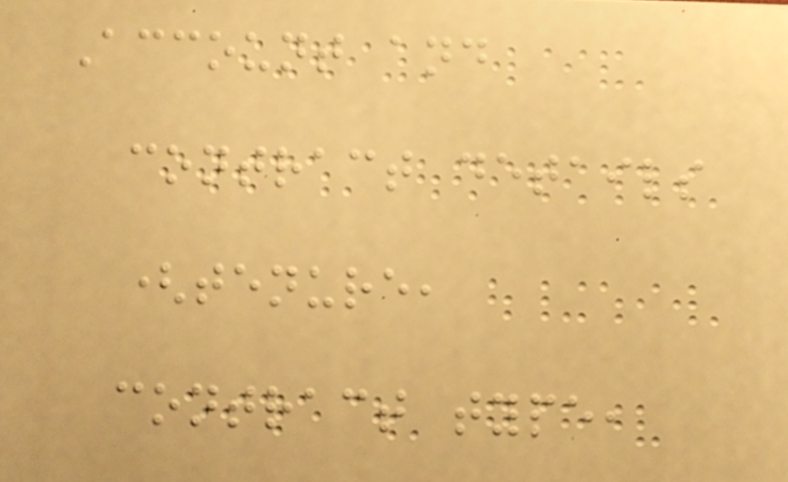Account and
contract details
(tenure,
contract type,
